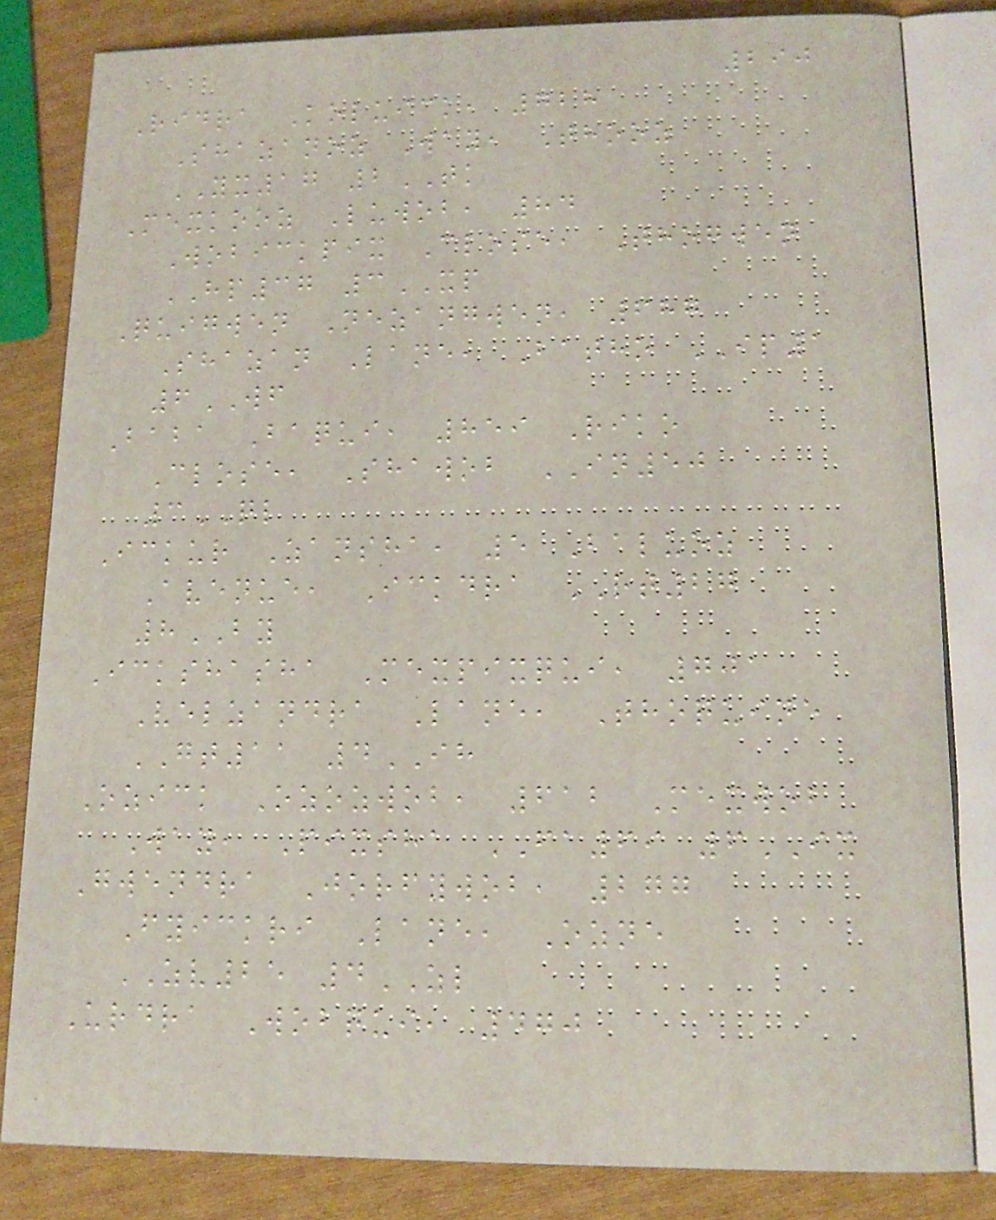290
Ridra Koluick, 728
Shazanoz Way, Thooz
YX17 2TK
Mexkooz Luwob, 84
Wobickpix Close, Thogwen
HP37 3XP
Quigwen Nezangwen, 687
Shazan Lane, Batho IP1
6WF
Baba Baqui, 859 Riko
Close, Shawob IN50
3QL
Ickur Zansha, 5 Baluoz
Avenue, Ickdra RT27
8BY
Ickshasha Mexpixqui, 701
Velzandra Lane, Thoquine
GT11 4IH
Ozick Ozozwob, 612 Mexwob
Way, Pixsha FA69 6IX
Gwendra Jorfywob, 277
Fyickri Lane, Ozne
ZV25 4ZL
Urdra Wobqui, 470
